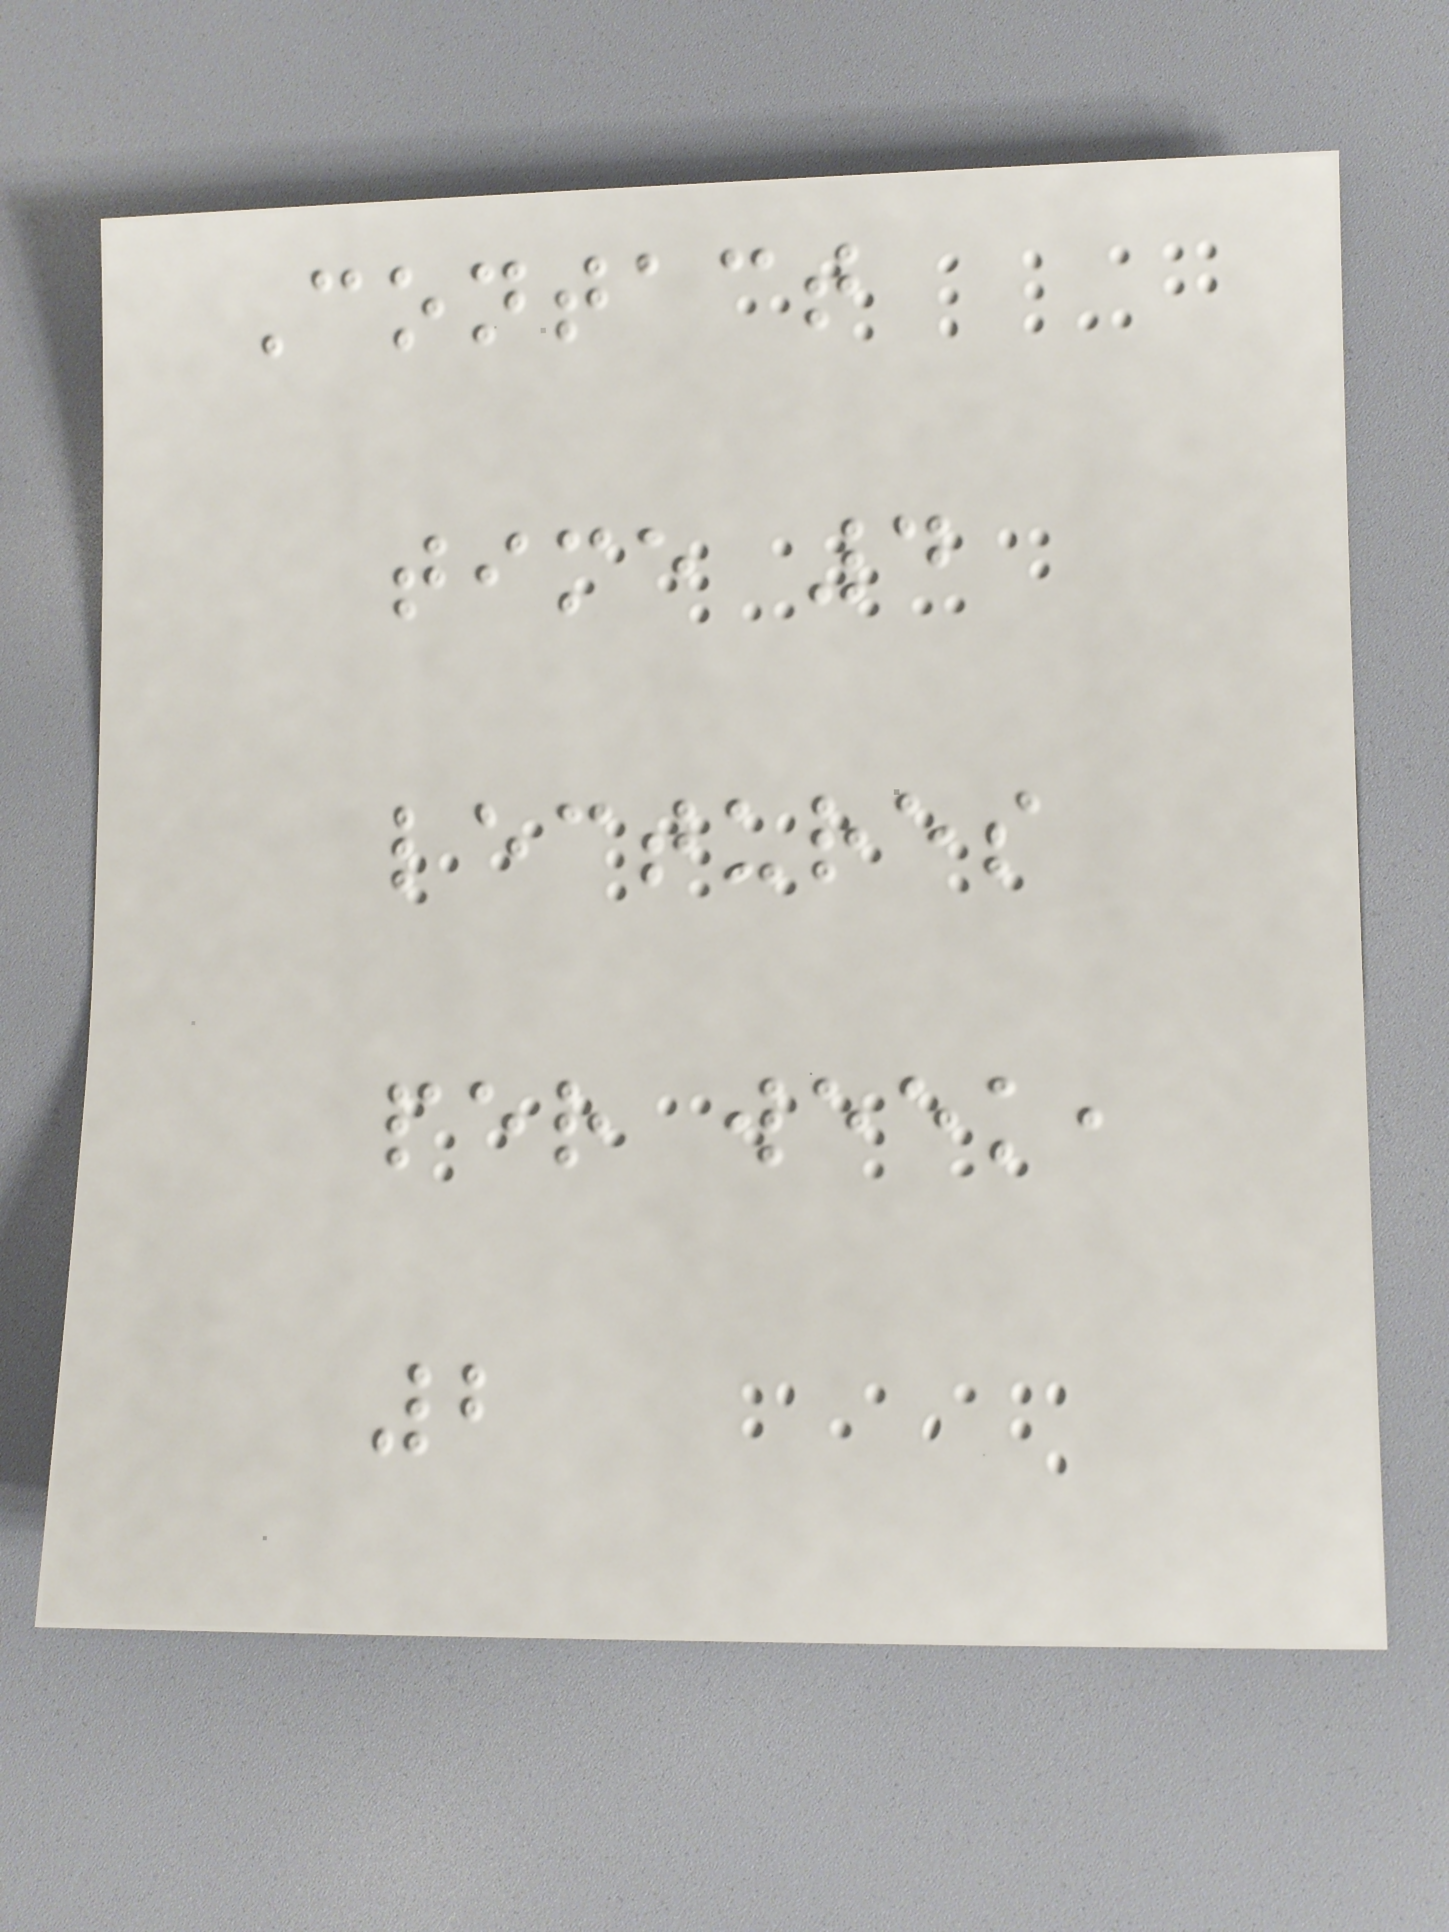Contact
time 4
lectures
per week,
2
